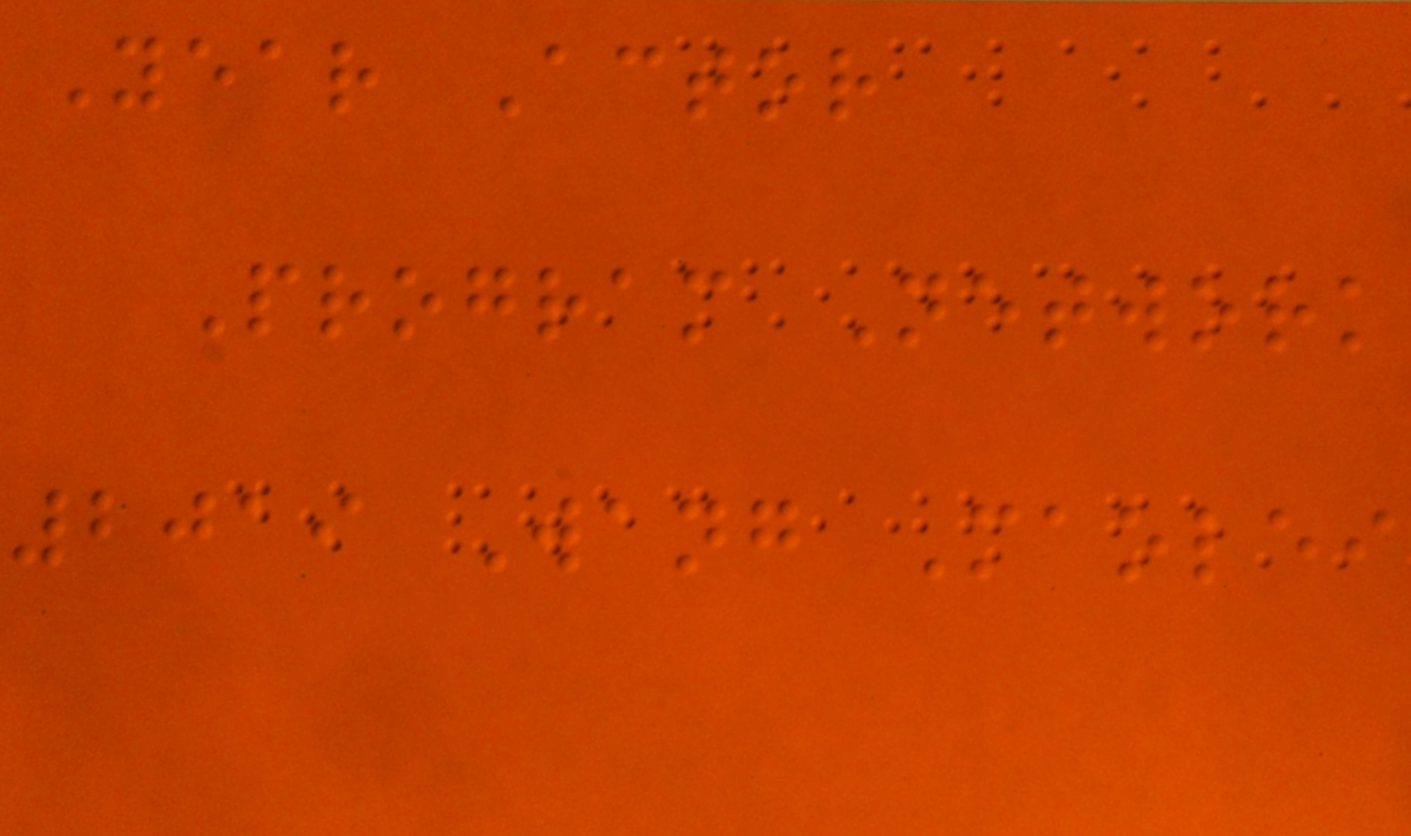Year Actor
Program Network
2019 Wang Maolei
